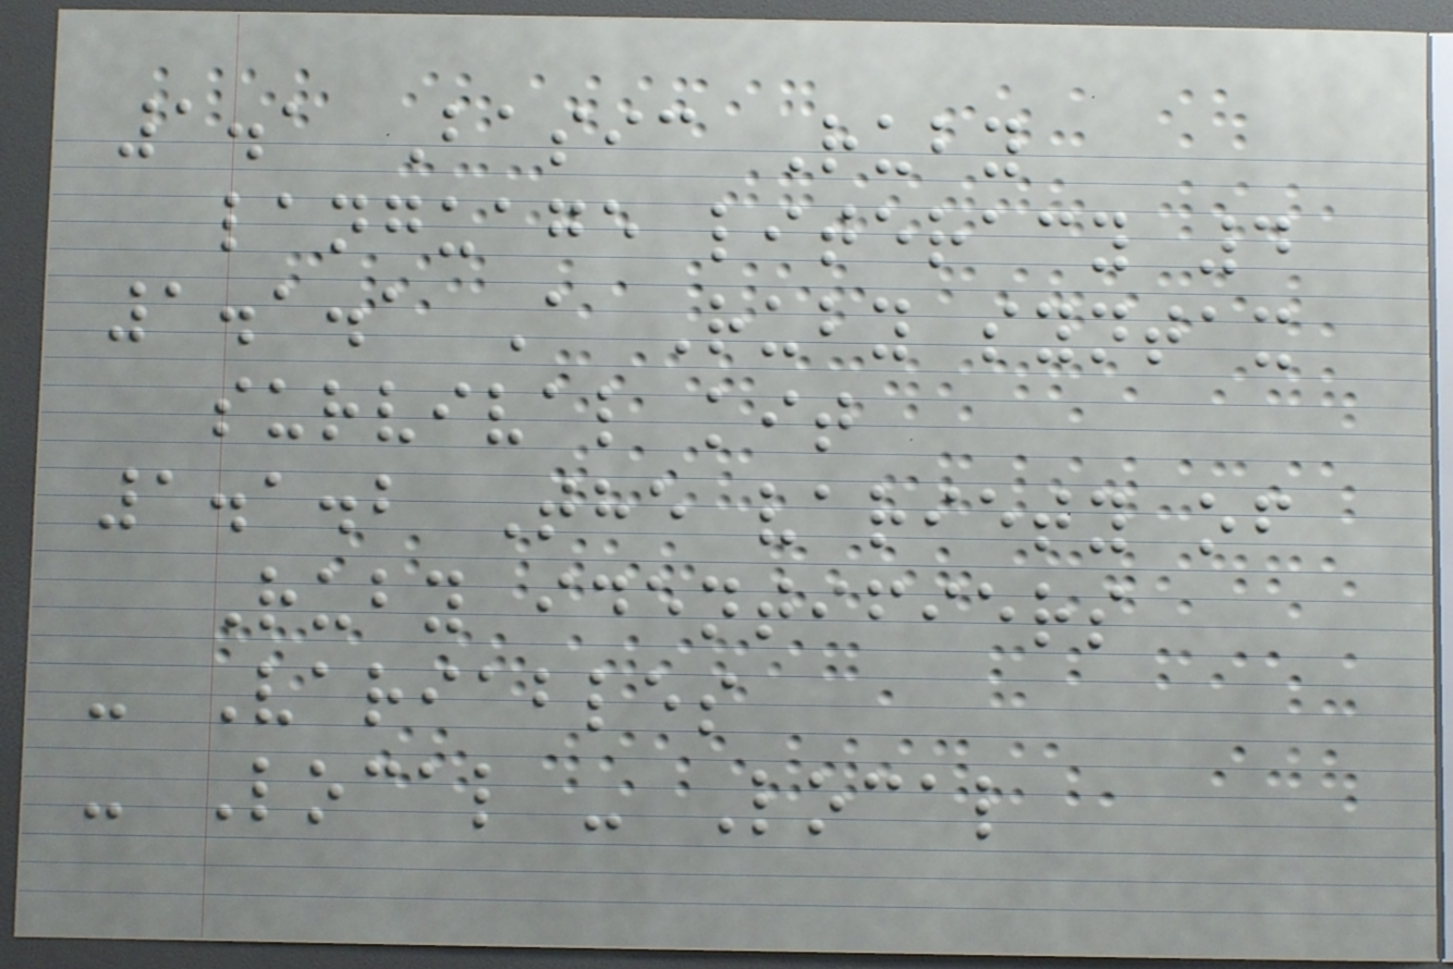1.1 Basic Ruby
language literacy 4
1.1.1 A Ruby syntax
survival kit
1.1.2 The variety of
Ruby identifiers
- Variables
- Local - Local
